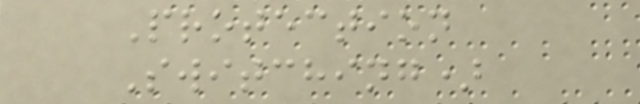Protection
Switching)
